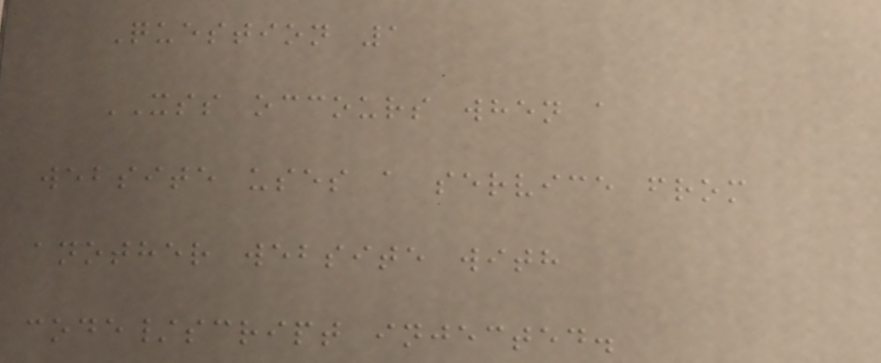Question 1
XSS occours when a
website uses a service from
another website with
code/script injected.
